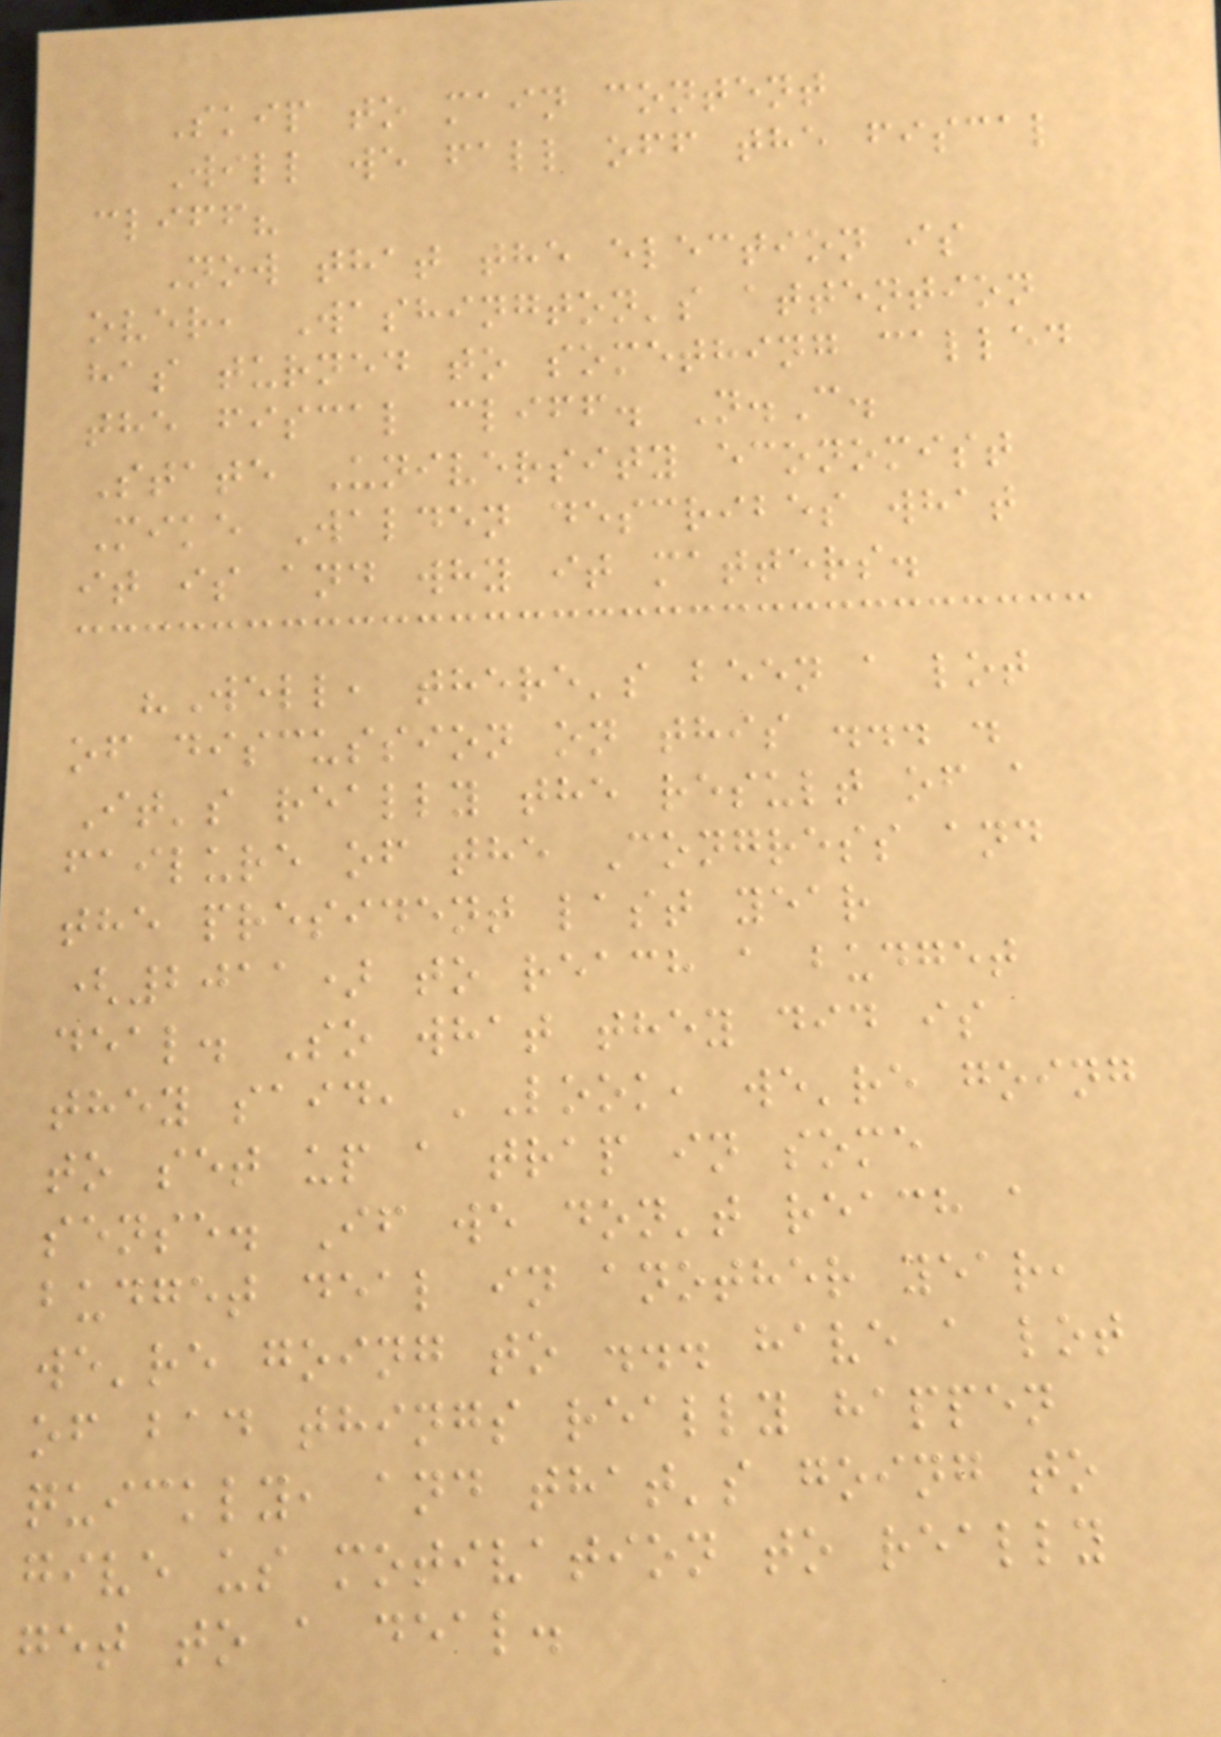Skip to main content
Will we fall off the fiscal
cliff?
Now that the election is
over, Washington's attention
has turned to something called
the fiscal cliff. N.C.
State University economist
Mike Walden describes what
it is and why it matters.
"Well, there's been a lot
of discussion on this ... .
It's really the result of a
failure of the Congress and
the president last year
(2011) to reach a budget
deal. So what they did is
they said, 'Look, we're going
to set up a trap in some
sense. If we don't reach a
budget deal in another year,
we're going to ... have a lot
of bad things really happen
quickly, and that's going to
give us motivation to really
get to a deal.
